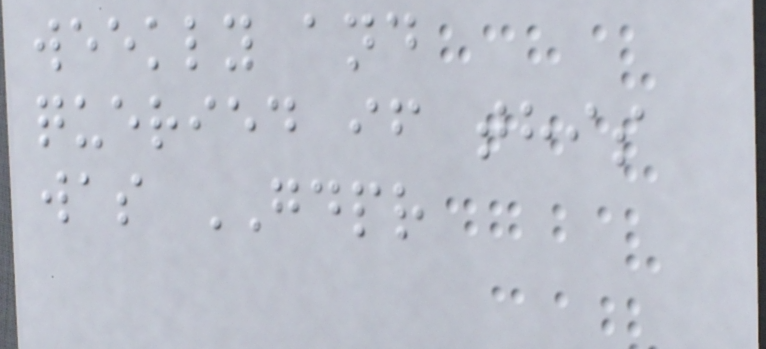weekly and
queried if this
was GDPR
